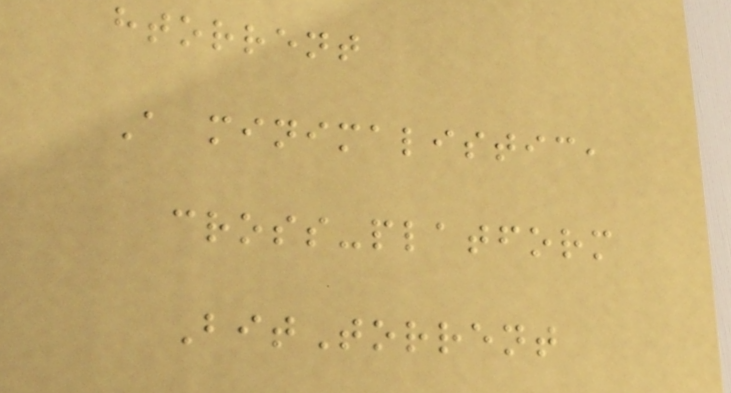htorrent
A minimalistic,
cross-platform
BitTorrent
